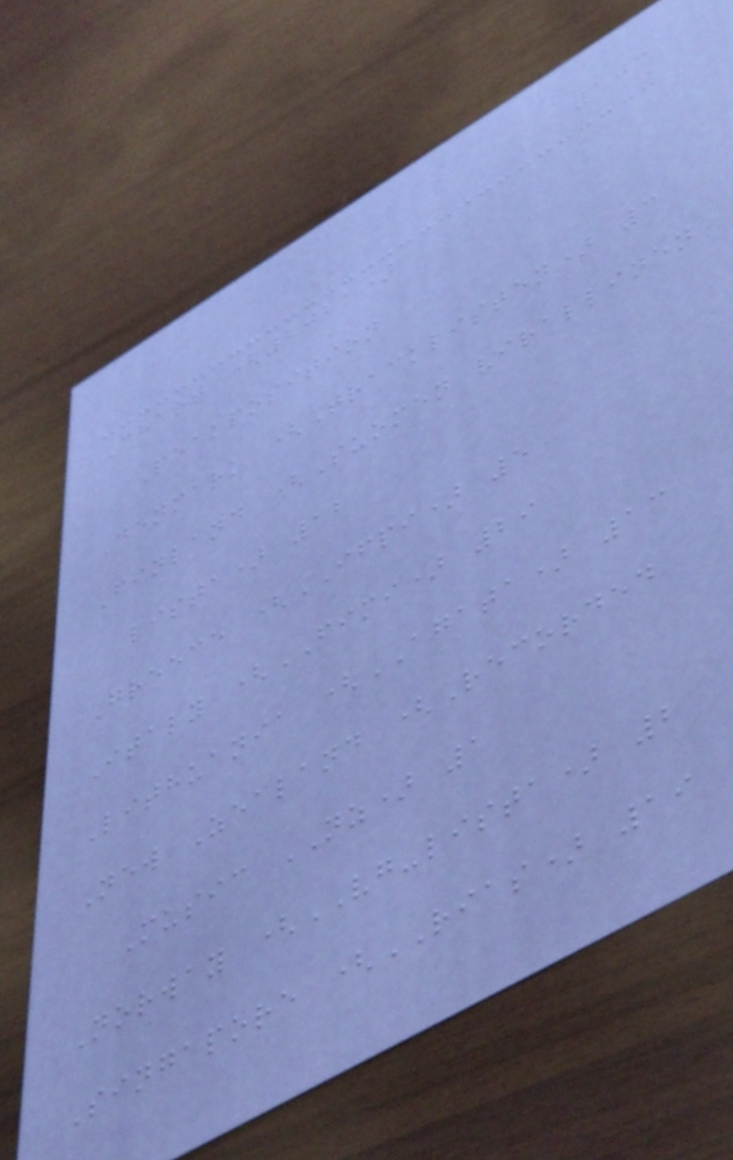103
Chart (2021)
Peakposition
Denmark (Tracklisten) 3
Finland (Suomen virallinen
lista) 12
Greece (IFPI) 5
Italy (FIMI) 29
Lithuania (AGATA) 13
New Zealand (Recorded
Music NZ) 1
Norway (VG-lista) 2
Singapore (RIAS) 19
